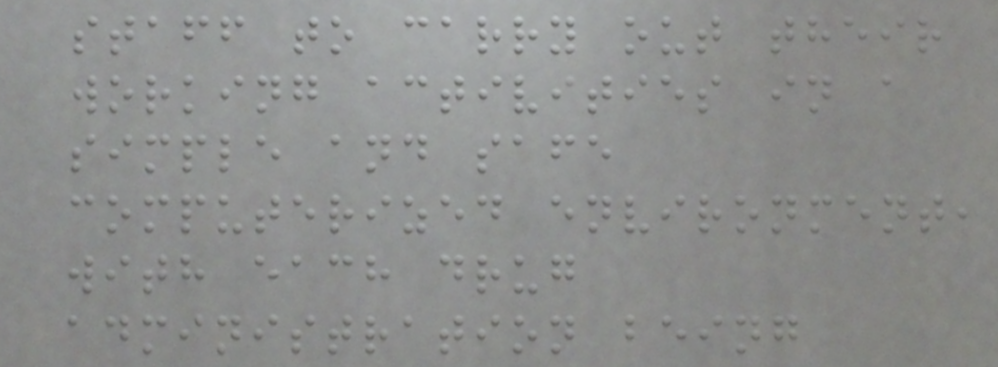staff to carry out their
working activities in a
simple and safe
computerized environment,
with each drug
administration being
